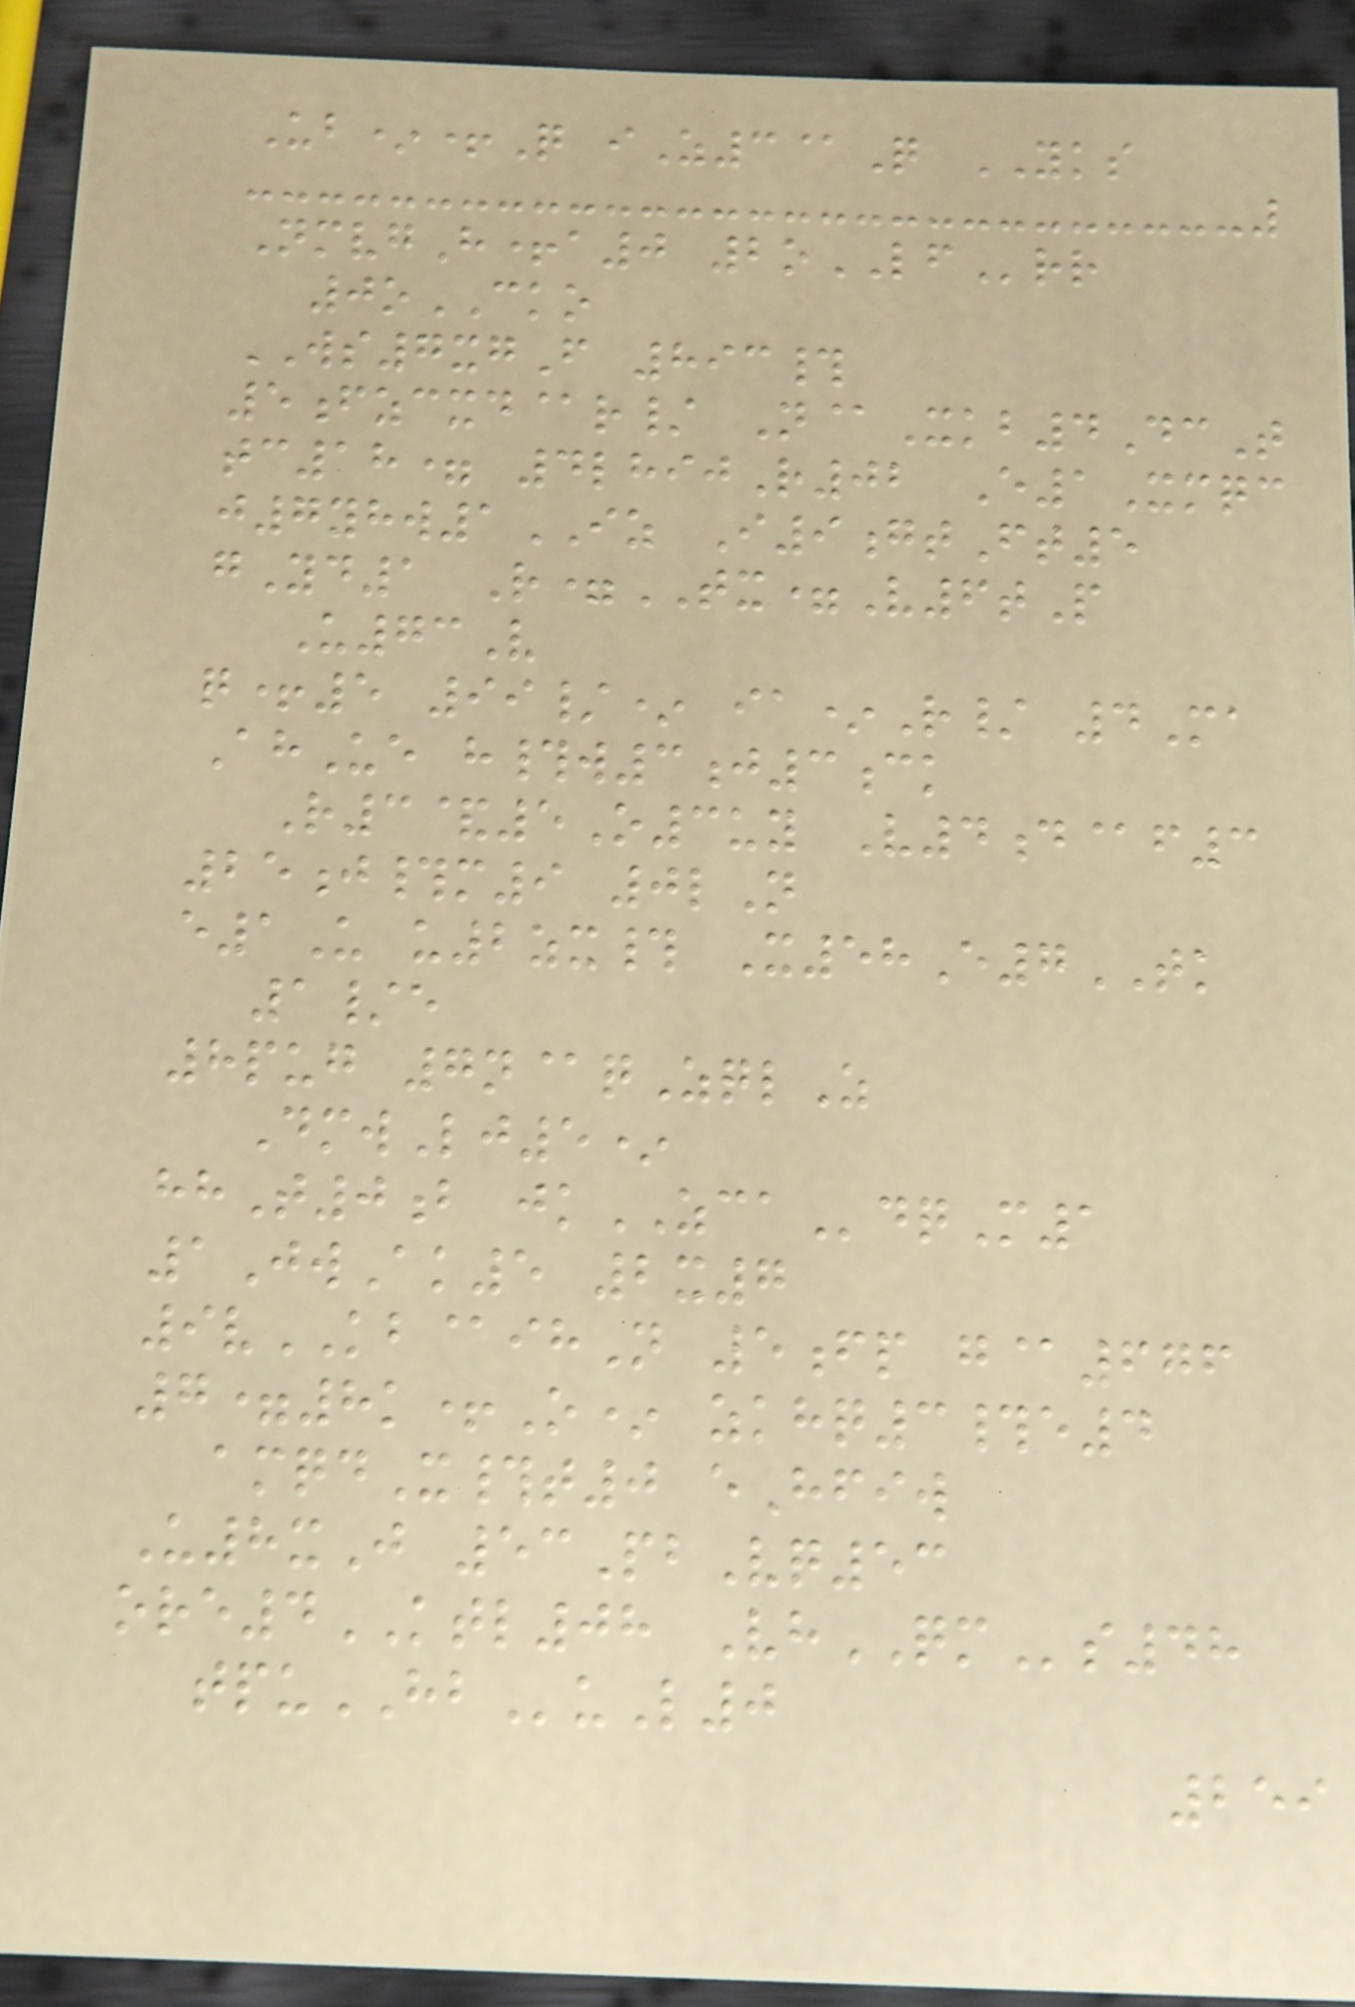Ub*+Q iZ3@Q YKS
NmvgH+a0 2oLFrr
0oCKO
WS7xgF 893#
5fzcxd@r/ N@Xkb4DcT
tc18= 4lhijR02 E1Xmqc
j7yhw1IZ I9gtFt5
gYd1 R=TX=V6tP
U73V
q+5 99/* ia*R/ 4Ma
AhUe h#w3j3ck
R3&5O3uy V4d@f3
25j#m9 0lN
e1U u2zx# X58E7TK
1/e
8pug 7n@qZqlZ
DmwLj5*
hhT0b jkZCAdqM1
1JwAk5 2x7
9vKB@ihN 5fp g@676
7=8k+O* zkhq3#e4
amqdX#t0 eHfiw
U8xJ 53PbVq53
ore4KTL08 VhQMs48
tpuHBuL0
259
